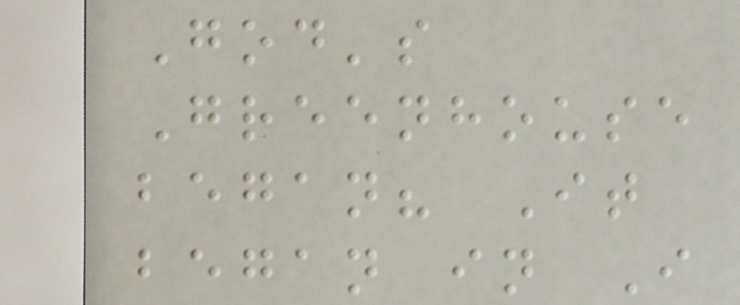God's
Greenhouse
began? It
began in I
